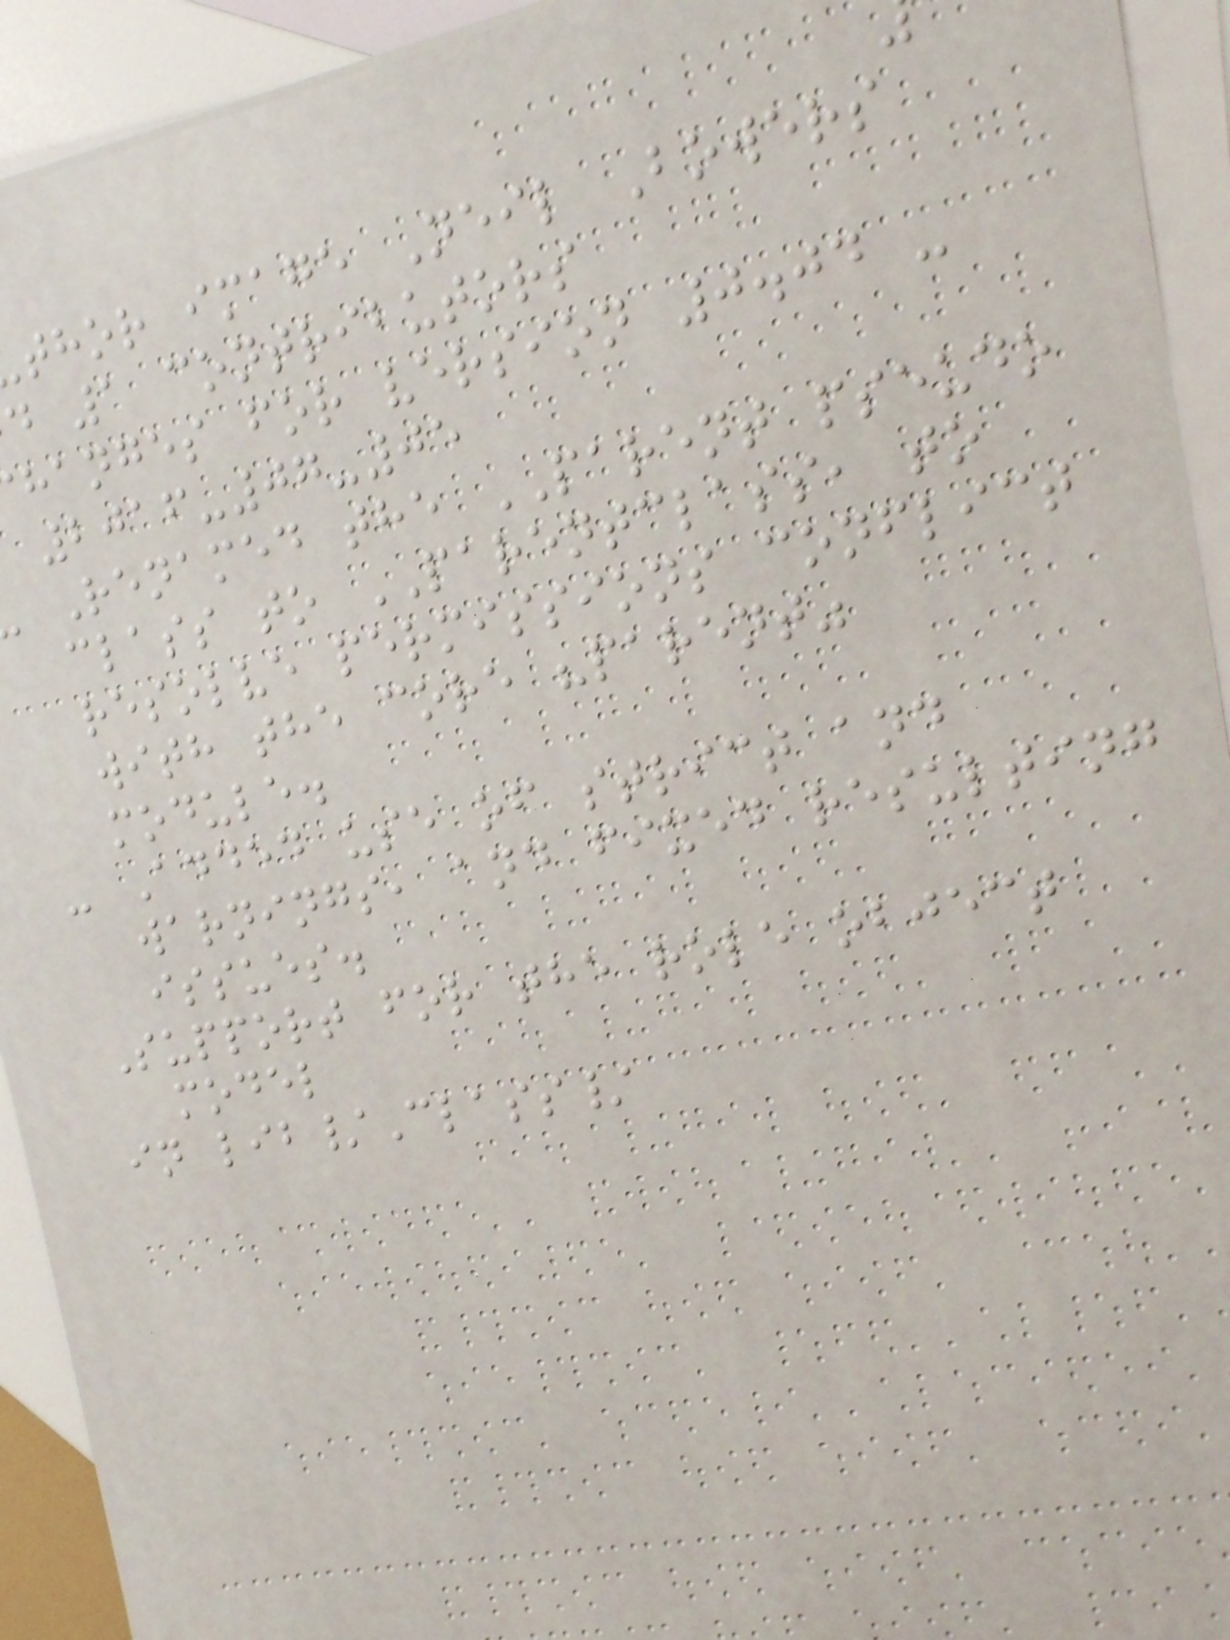thor image Neil Bowers
d 1 contributors
hanges for version 0.04 -
2016-07-05
Renamed the PARENT pseudo
class to PARENTCLASS, to
resolve permissions conflict
with the core "parent"
module.
- Added use of strict and
warnings, and fixed resulting
issues.
Support for the role object
model
in lib/Class/
